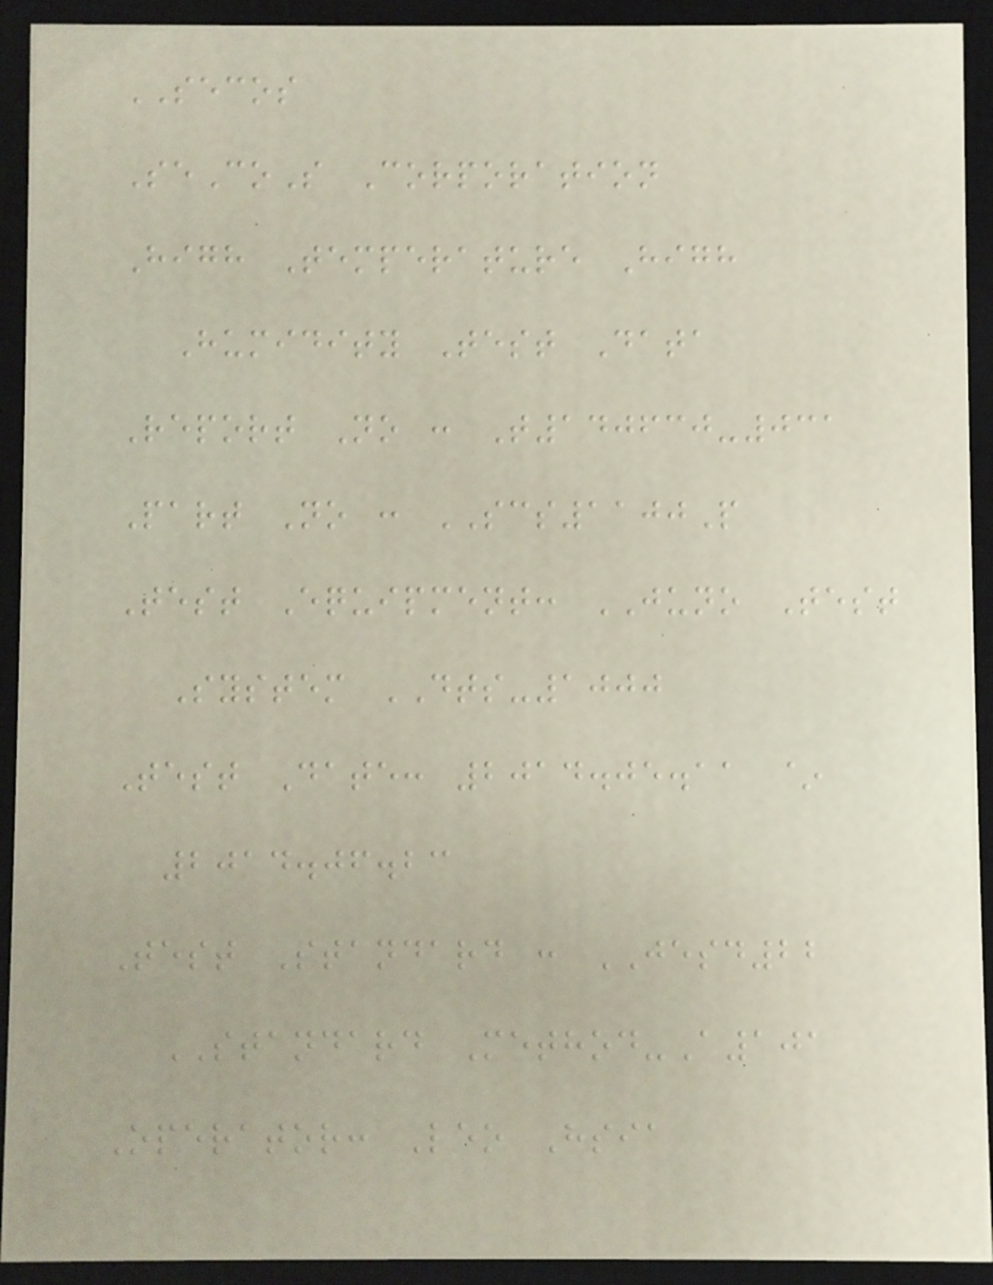SECOS
SeCoS Corporation
High Temperature High
Humidity Test Data
Report No : T140630-031
Part No : SCS1100P
Test Equipment: JUNO Test
System DTS-1000
Test Date: 2014.05.11 ~
2014.06.23
Test Standard : JESD22
STANDARD Method-A101
Operator: Leo Hsia
